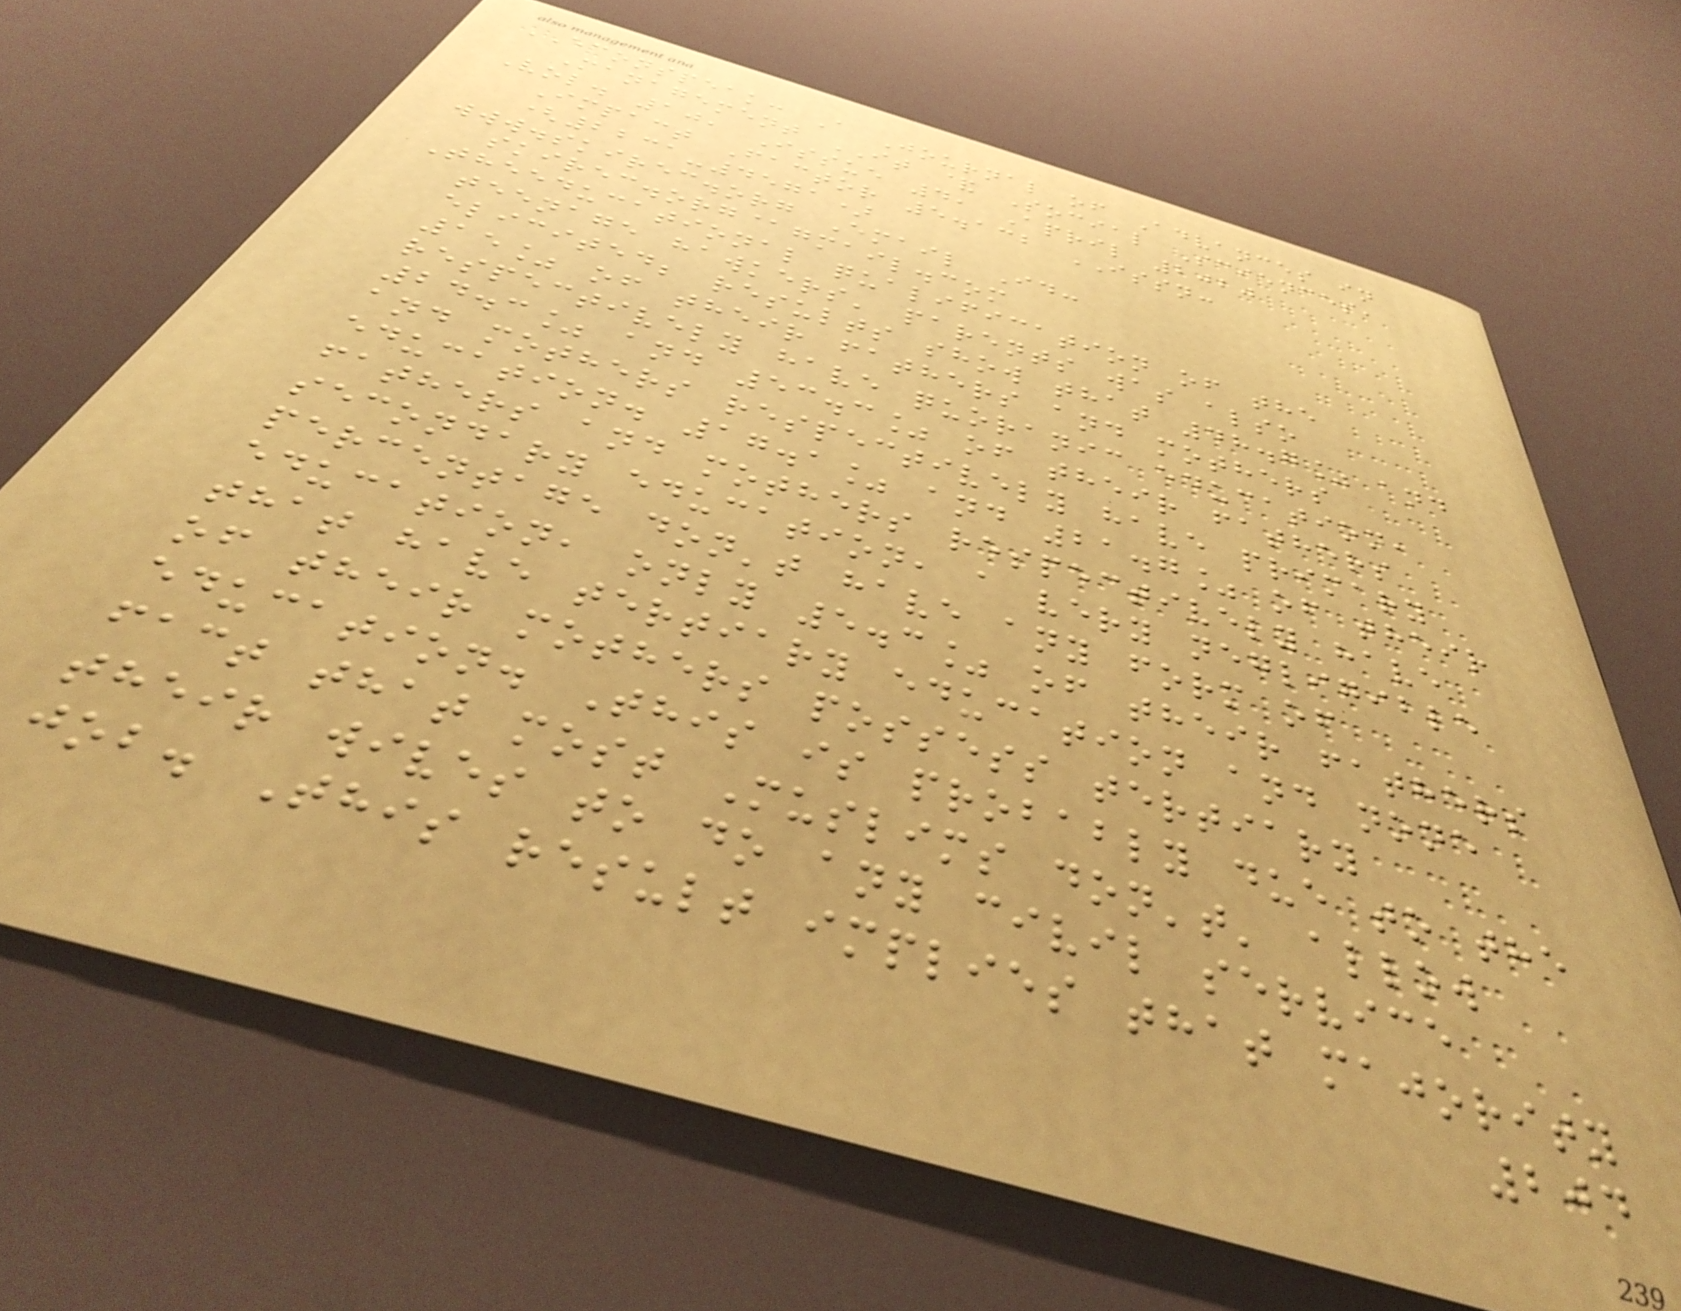ECONSPEAK: A Journal of Advances in
Management IT & Social Sciences,
Vol. 10, Issue 4, April 2020
Impact Factor 5.132 ISSN:
(2231-4571)
www.skirec.org Email Id:
skirec.org@gmail.com
Theeducational qualification of the
teenage hawkers' parents was also
elicited; results show that 48.7% and
15% of their fathers and mothers
respectively have quoranic education,
24.3% and 53.3% of their fathers
and mothers respectively have primary
education. 17.1% and 21.7% of their
fathers and mothers respectively have
secondary education, a very negligible
percentage don't have any form of
education, only 5.3% of their fathers
that have tertiary education and none
of their mothers possess tertiary
education. This is probably due to the
fact that most Muslims don't' allow
their wives to do any civil service
job. This result implies that majority
204
